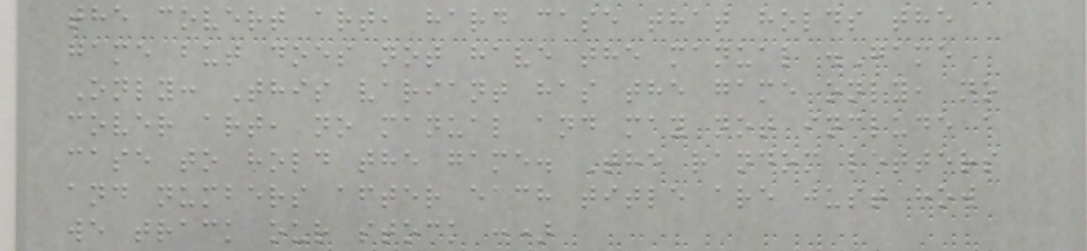the covert art, hard case that holds the
game but does not have the manual .Game
Only: This variant has the game only, no
cover art, no manual and may not include a
case to hold the game. The random letters
and numbers after each title are just how
we track our stock :)
